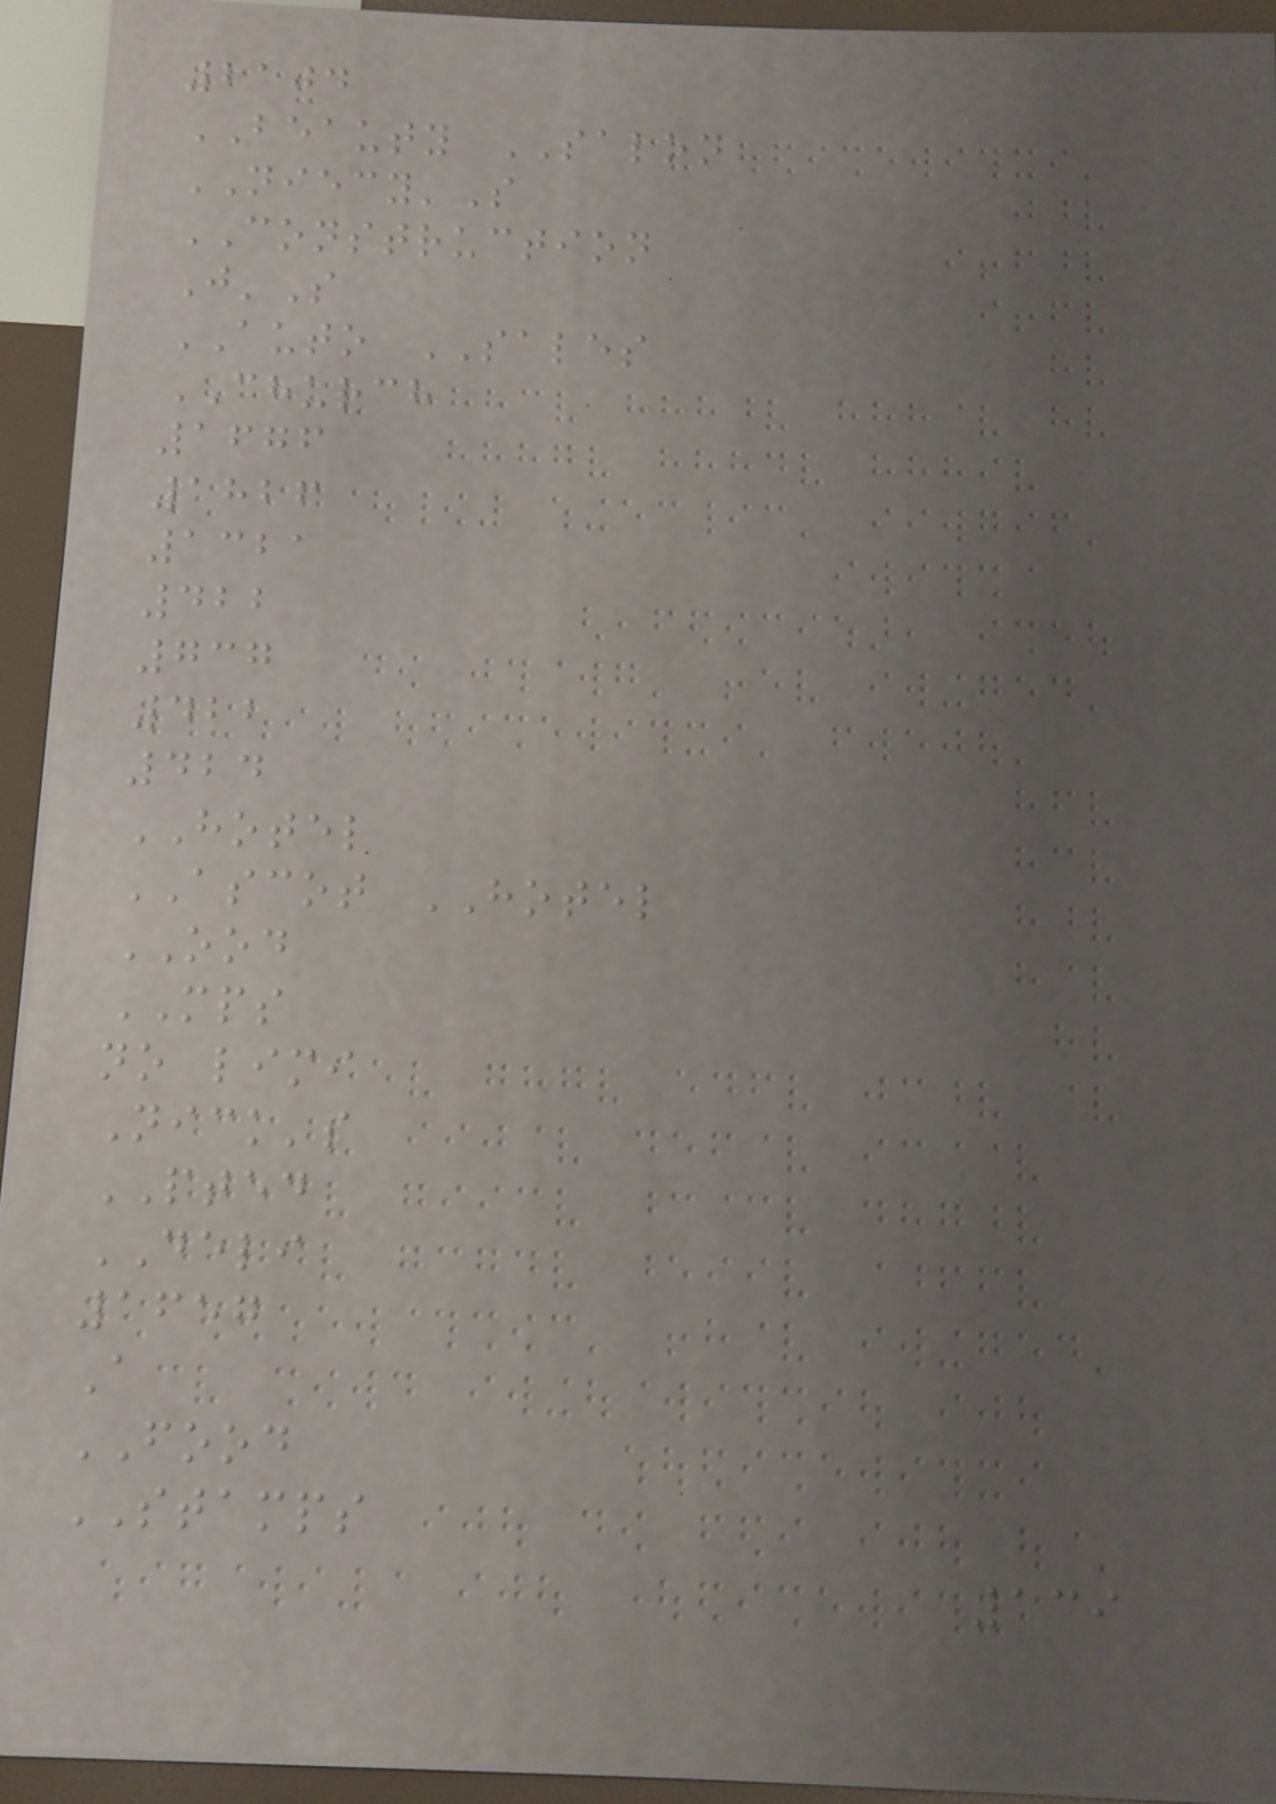2104
BEAUTY SALON
NIECY'S
CONSTRUCTION
J'S
AUTO SALES
CHURCH
1676
1826
1321
422
737
422
424
HOTEL
ASCOT HOTEL
OOD
MPS
no limi
Nick's
PTED
DELI
1657
A
FOOD
STAMPS
139
